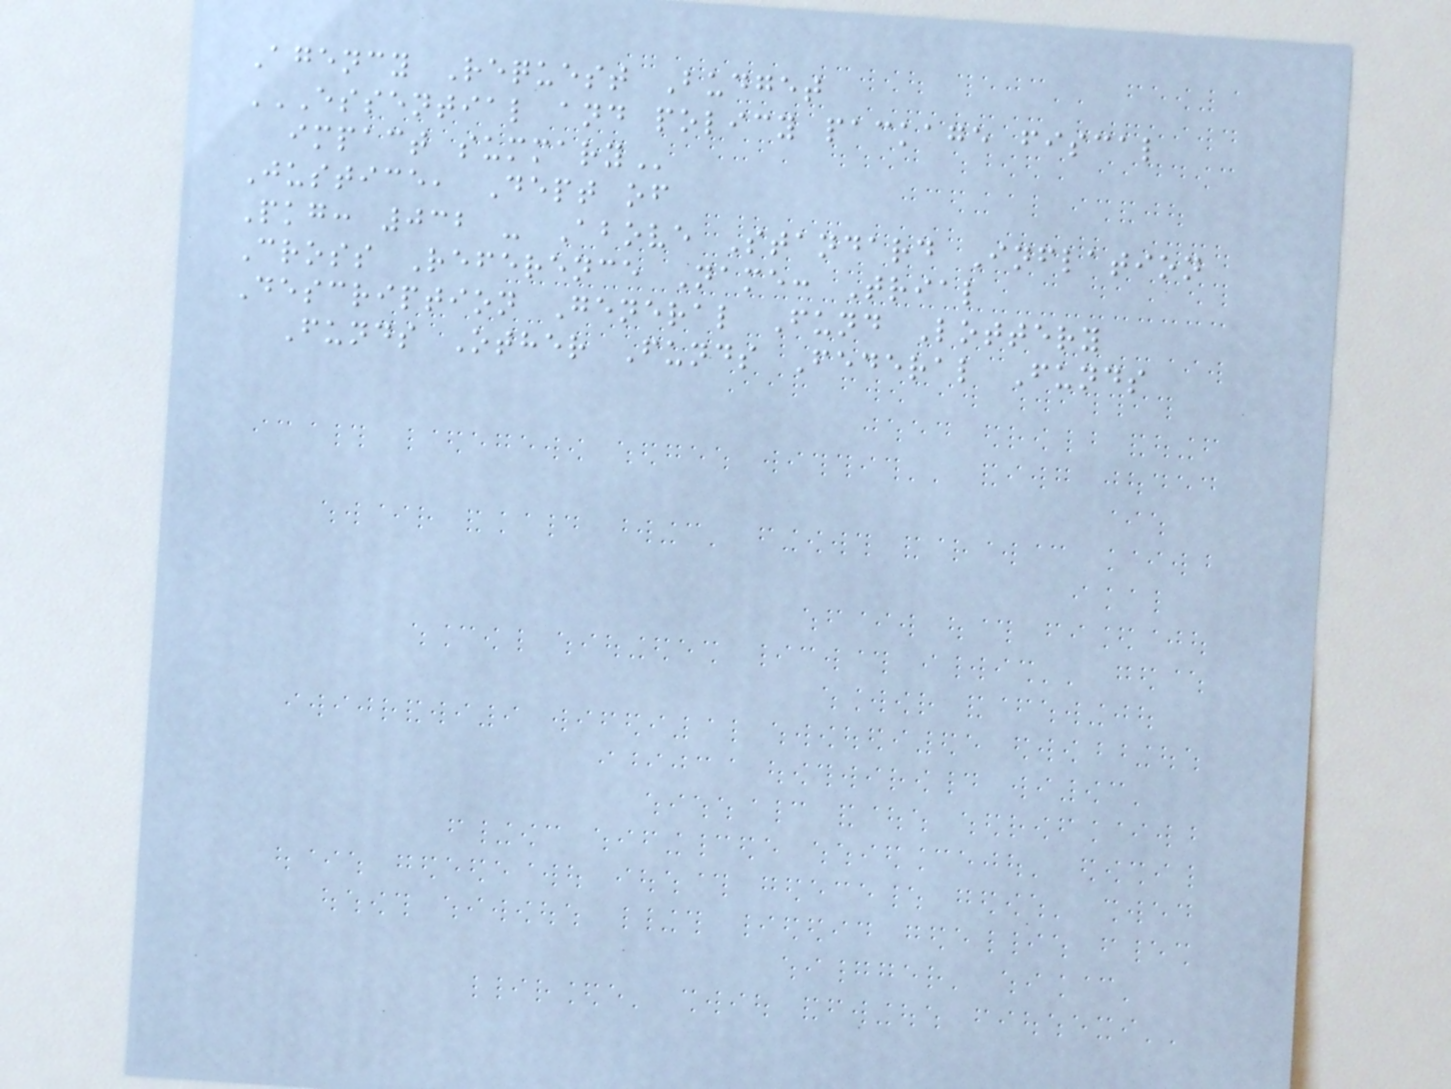Agency Request Budget
ESSENTIAL AND POLICY PACKAGE FISCAL
IMPACT SUMMARY
Justice, Dept of
Pkg: 032 - Above Standard Inflation
Cross Reference Name: Trial
Description General Fund Lottery
Funds Other Funds Federal Funds
